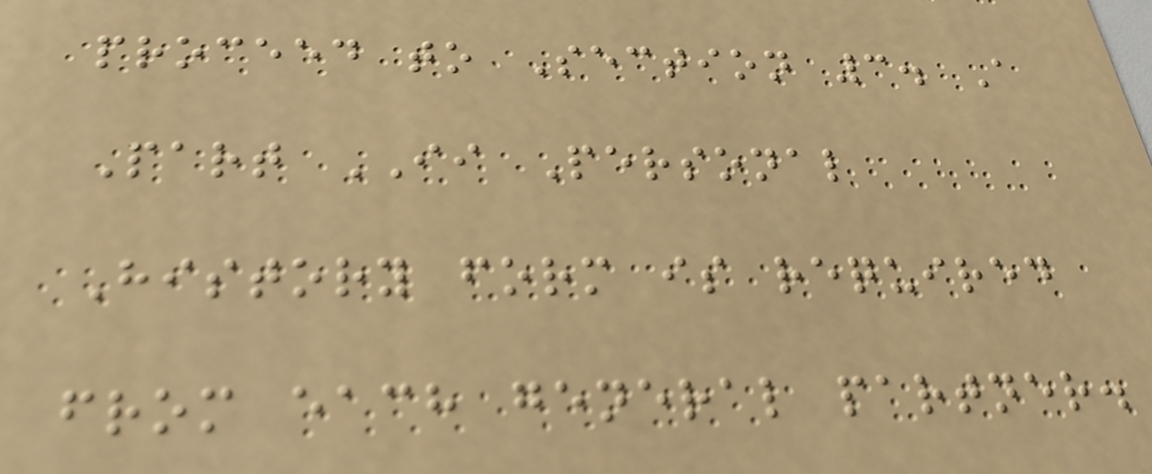proceed to Section 3. A
Part II Personal
History form is required
from each general partner.
